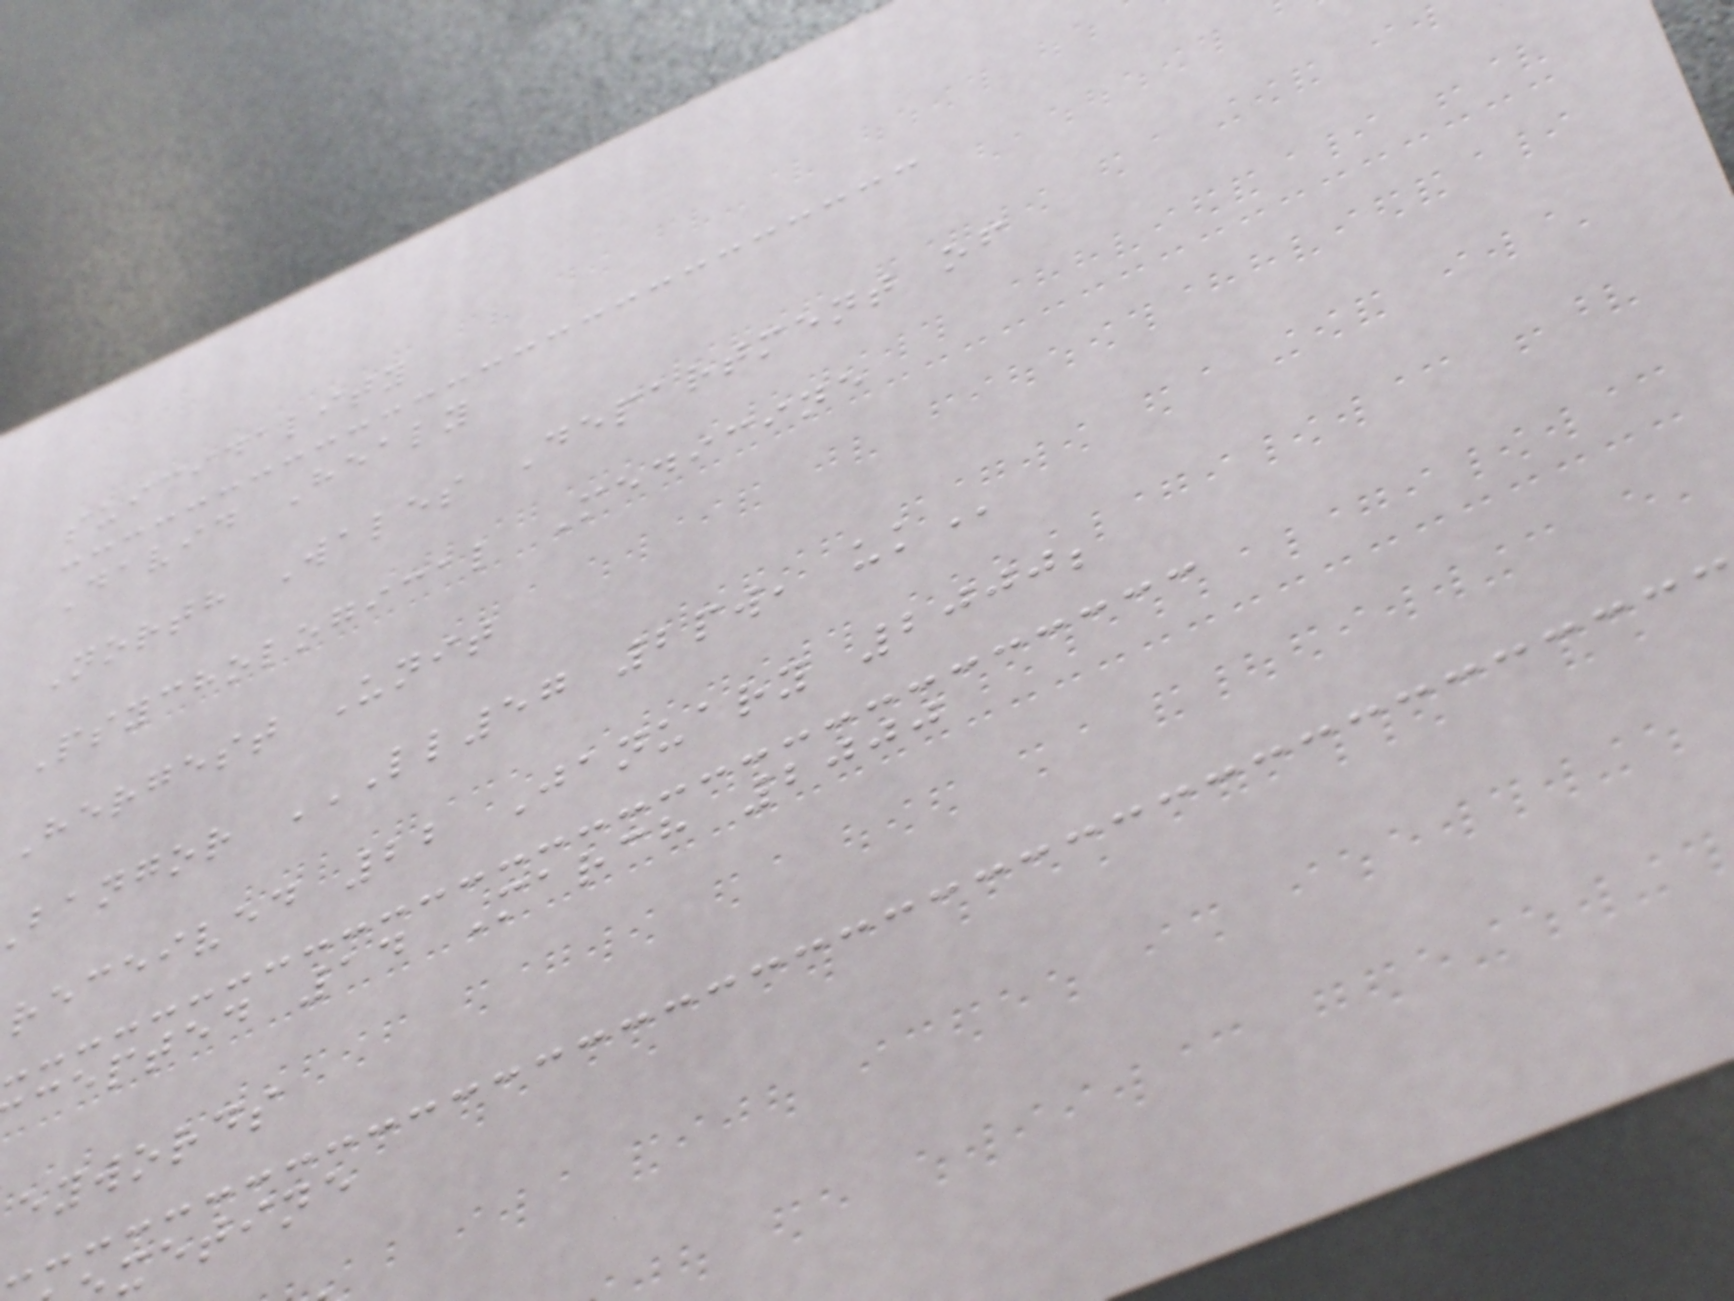suicidality
David Healy
North Wales Department of
Psychological Medicine
Hergest Unit
bangor LL57 2PW, UK
received 22 January 2000;
cepted 14 March 2000
eywords
xetine
